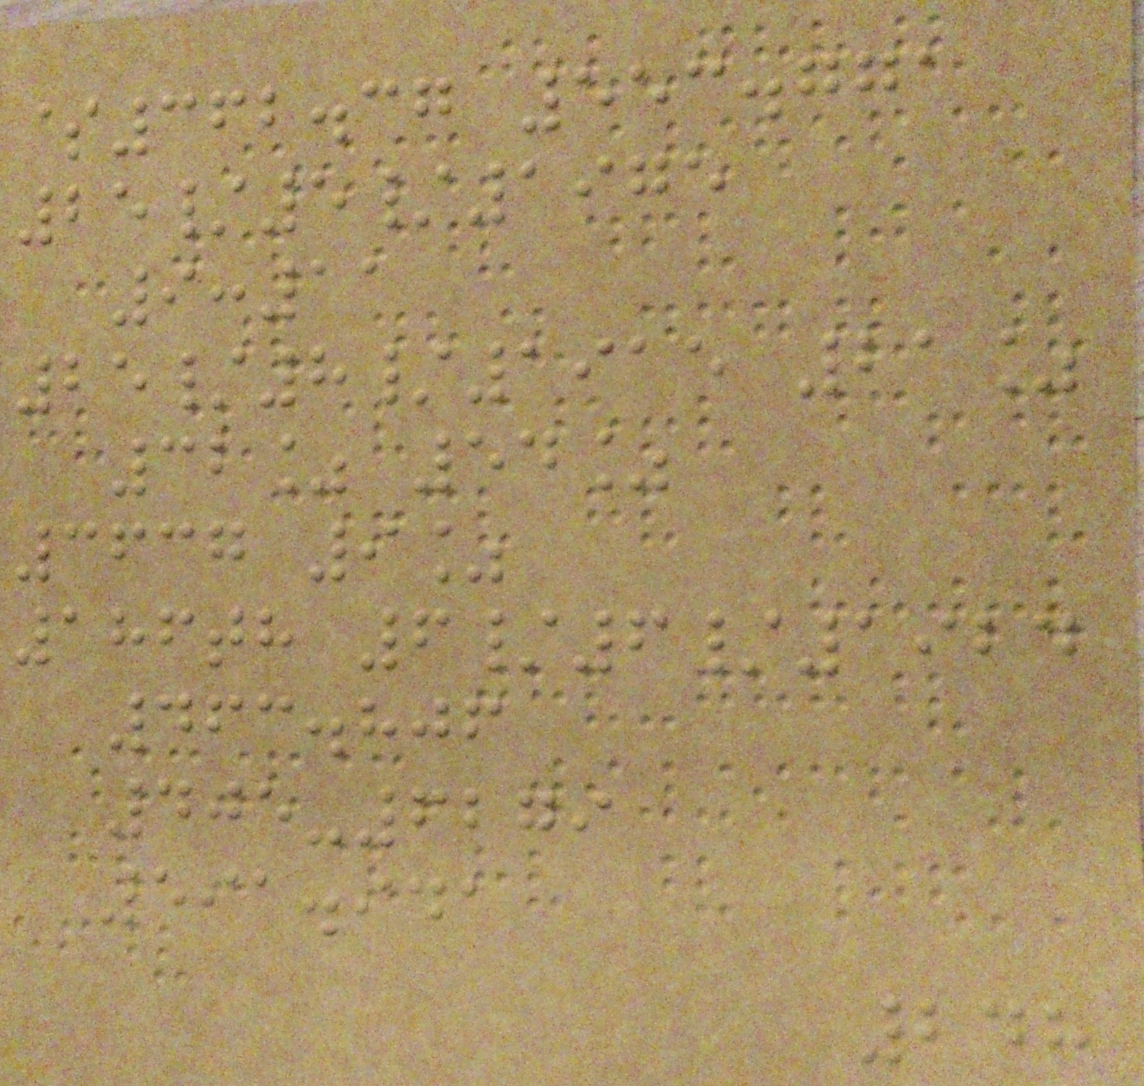$362.37 553.771
25/5/1975
9:11
25/8/1915 21%
32% 54%
3637 9%
186th 6/6/1924
463.806
405-6279
591.941
248
